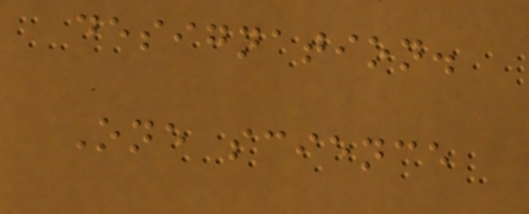designation.
One science
